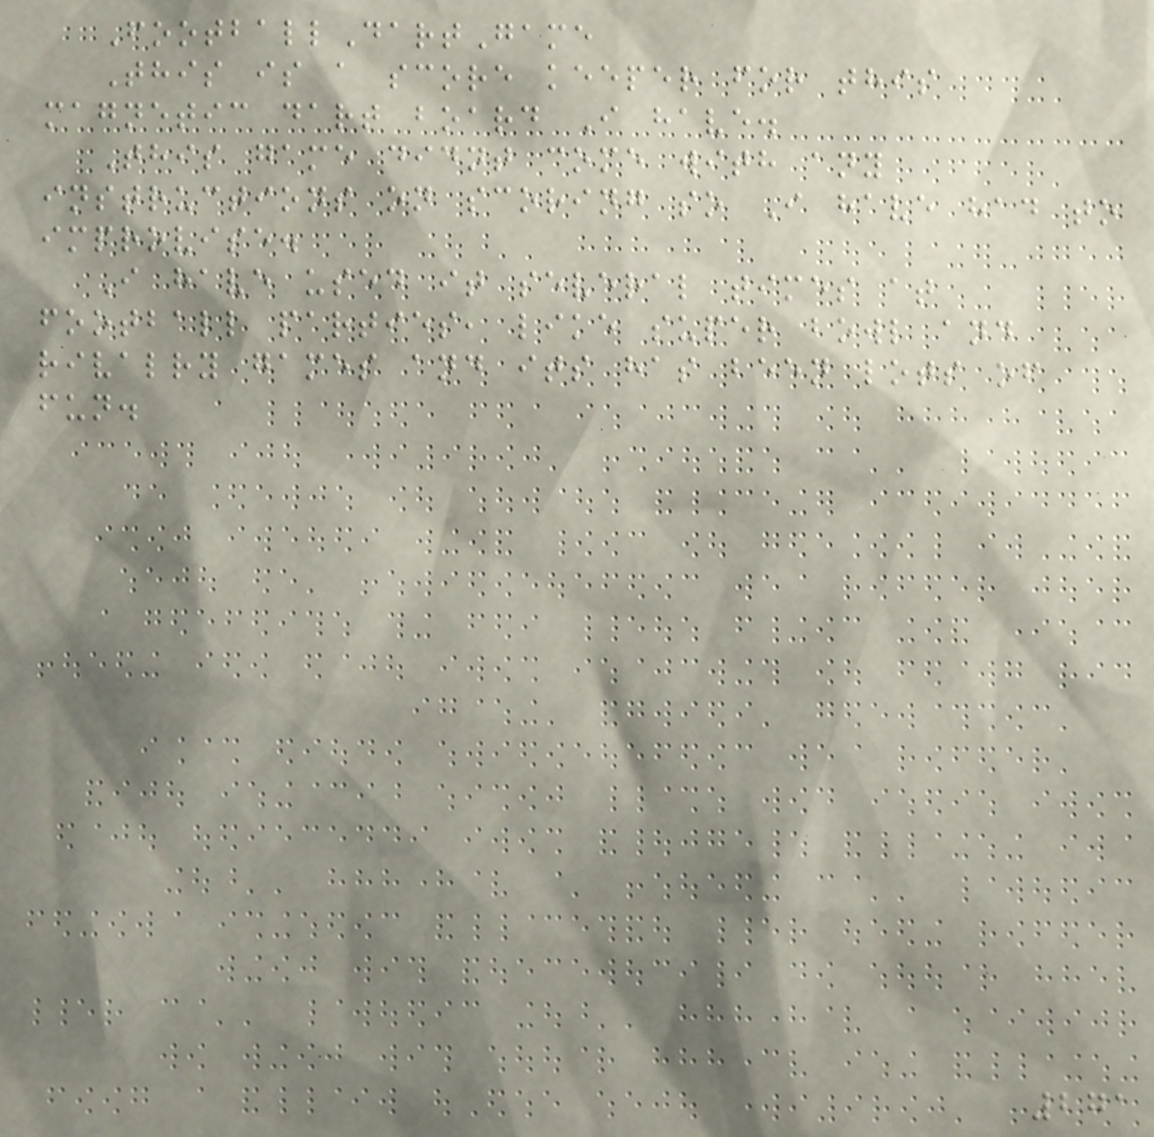FootballDartGame
This is a score keeper for this
magnetic dart board I have.
This game didnt come with any
instructions on scoring so I have had to
improvise.
I have used it several times at
football parties, like super bowl and
rivalry games and its has been lots of
fun.
271
